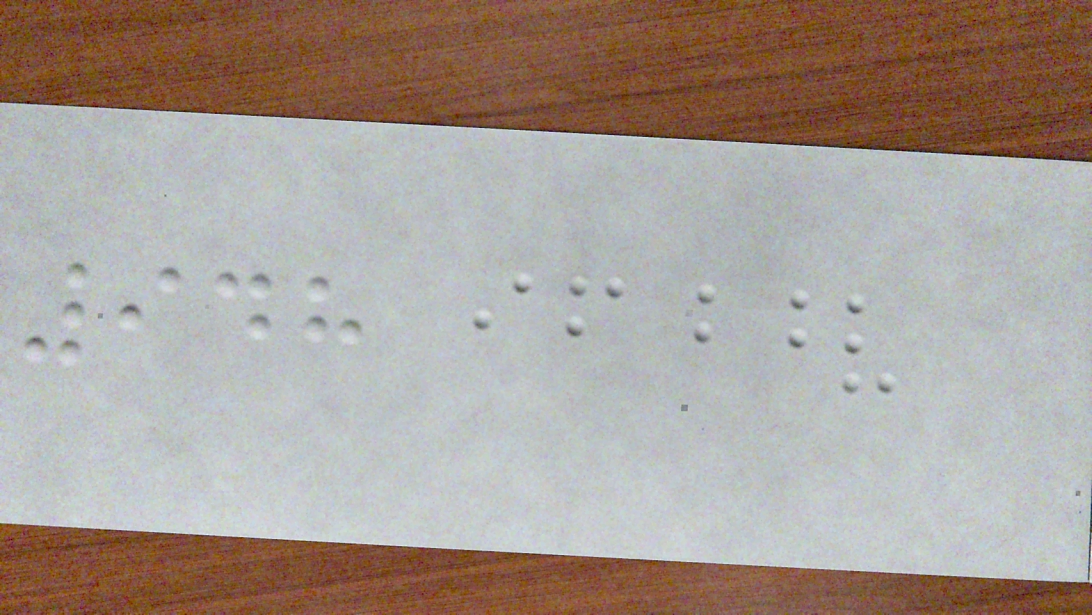948
